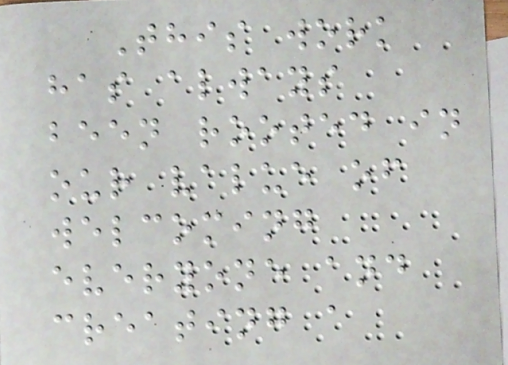This work
has always
been rooted in
our value of
welcoming
everyone and
creating a
